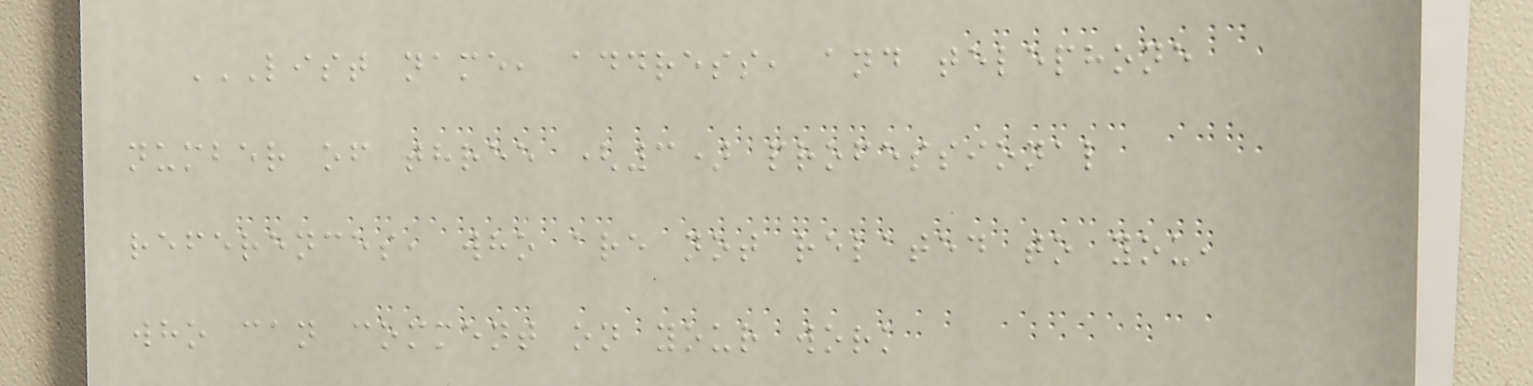LIST NAME, ADDRESS, AND TELEPHONE
NUMBER OF THREE (3) PROFESSIONAL
REFERENCES, WHO ARE NOT RELATED TO YOU,
WHO CAN COMMENT ON YOUR WORK
